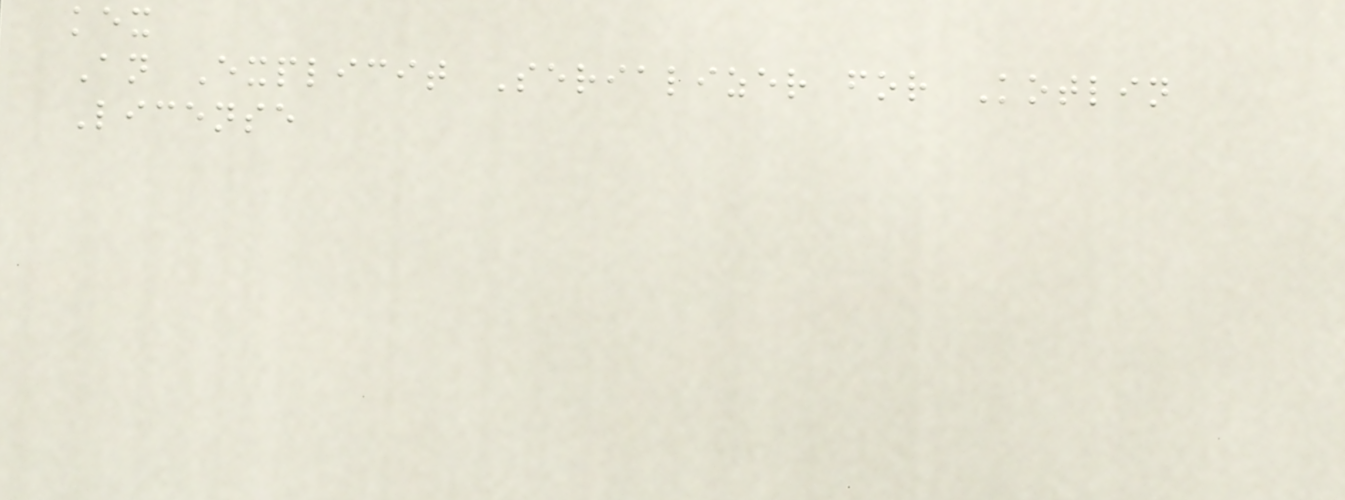kex
An Explicit Serializer for Kotlin
License
